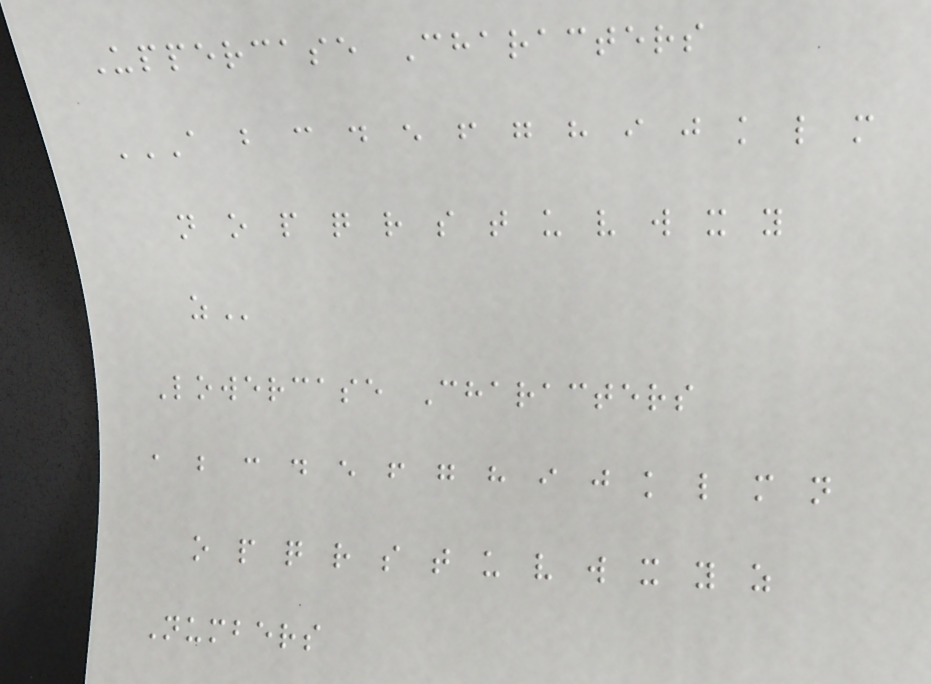Uppercase Characters
A B C D E F G H I J K L M
N O P Q R S T U V W X Y
Z
Lowercase Characters
a b c d e f g h i j k l m n
o p q r s t u v w x y z
Numbers
